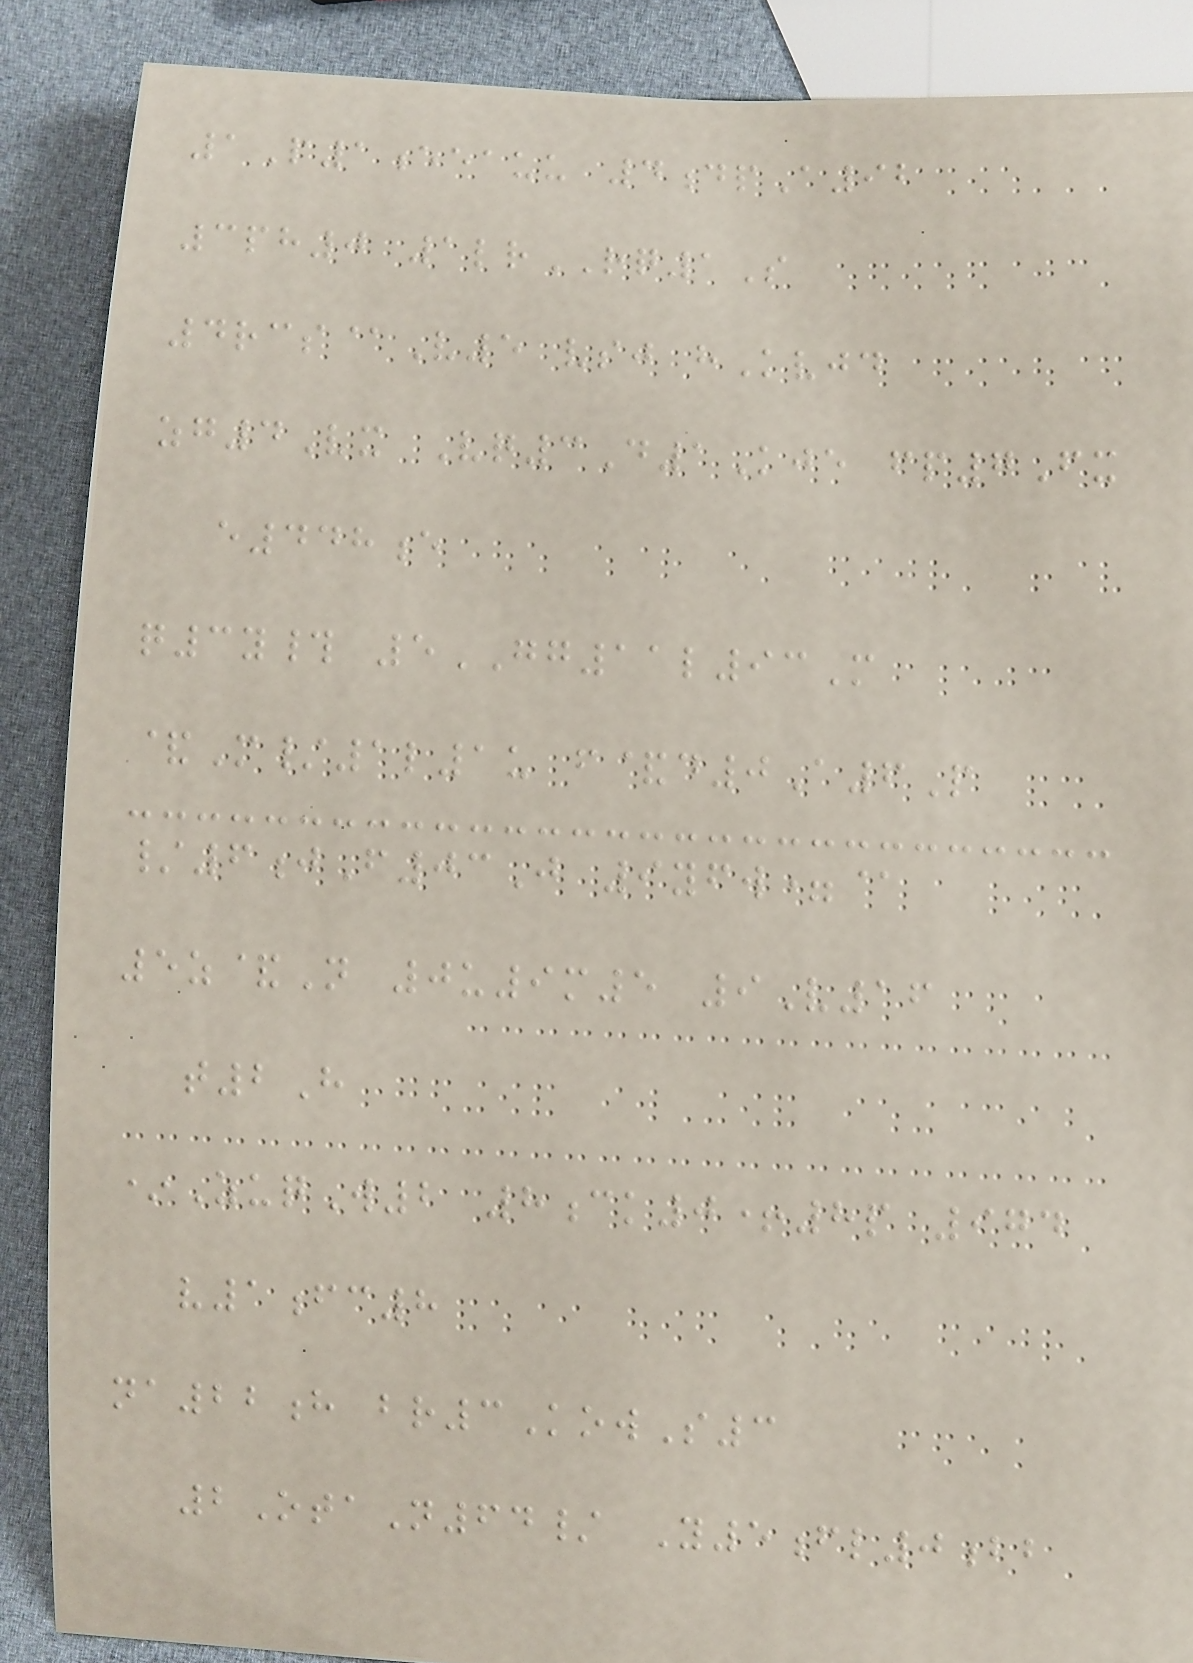1P1eeauu 4dpA92
3ph0 1lrRQ1S
4rcs@V5 vsj hKvjd
zg4Vx Vq3D1Kje fp7Fx
e448e
q3y# 5GG11l93M
&M/1l1u f&d0A6P
/6jF03J 9yfw=@
5z&N 0u9m5 9V16
t2H
*ZuqW2 8ck0+8p 974
v1fc8
na22h br3KowS3
2OtaN64/ Y5fl0bb
